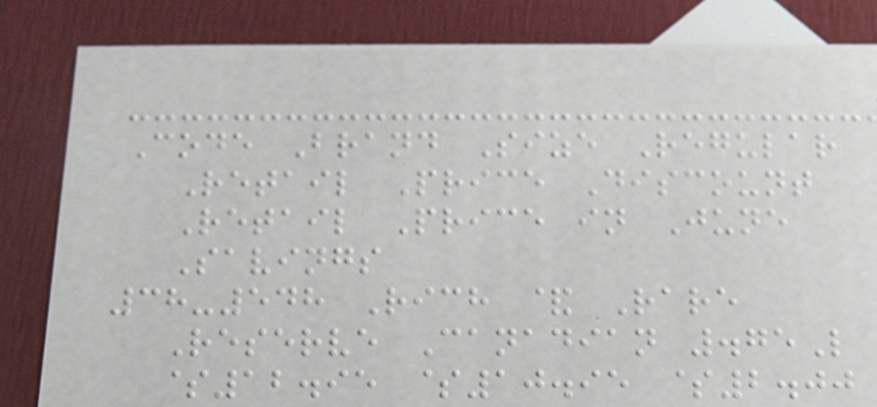Code Brand Size Regular
Retail Price Discount
Retail Price in June
Savings
38-548 Rich & Rare
Reserve Canadian .75L
$12.95 $10.95 $2.00
